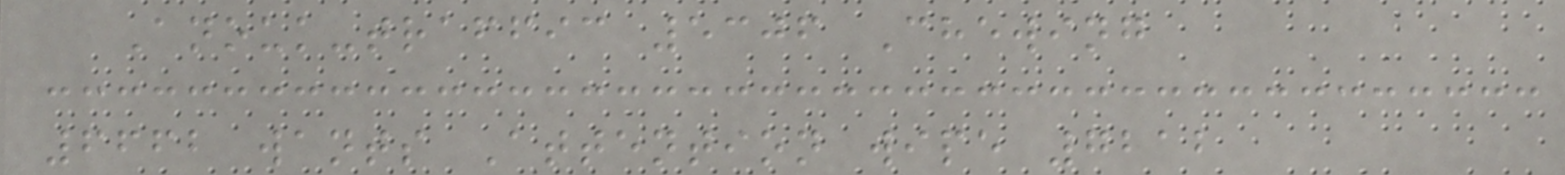Anouk-traffic 5306 Chewing
6662 wants Attention wipe 7212
